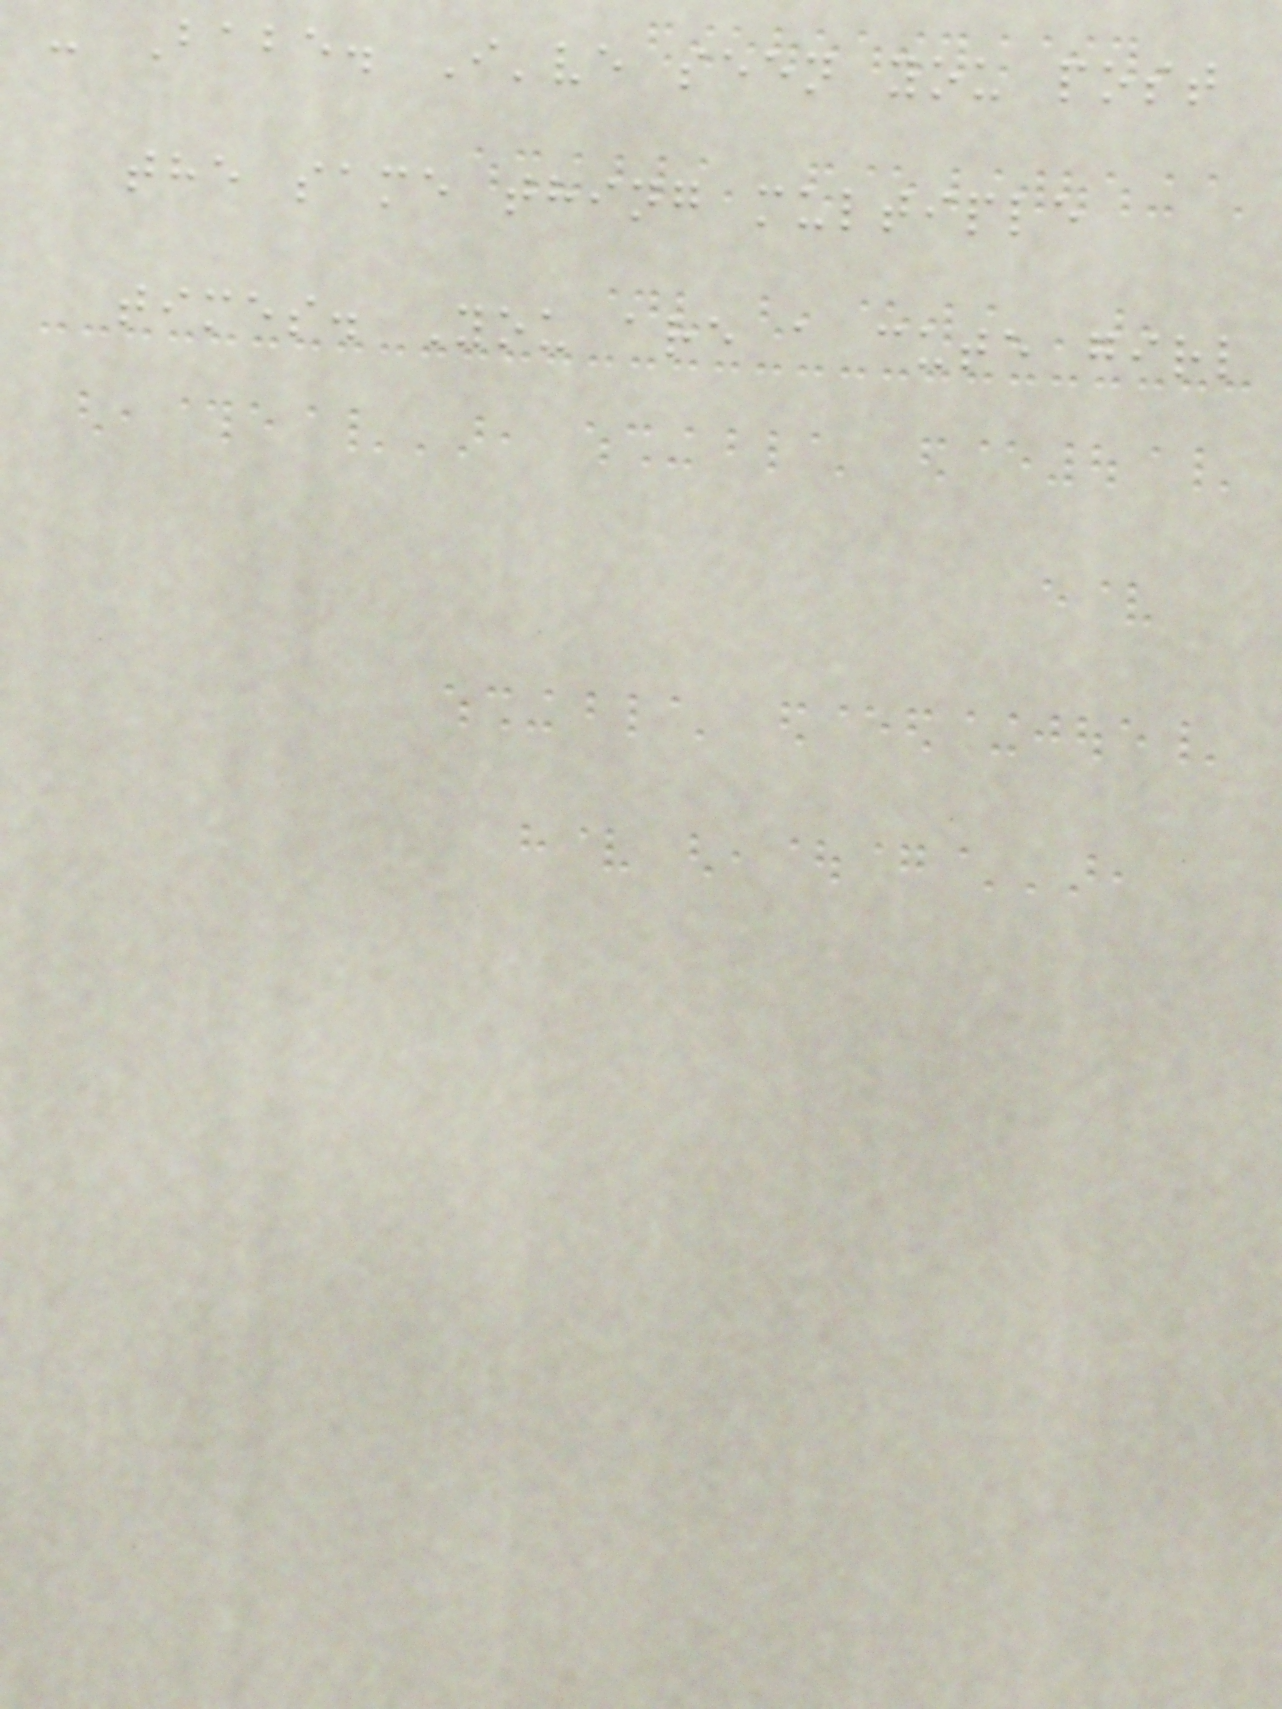- Babe. I've seen you post
the same thing multiple
times. You are a cute girl
